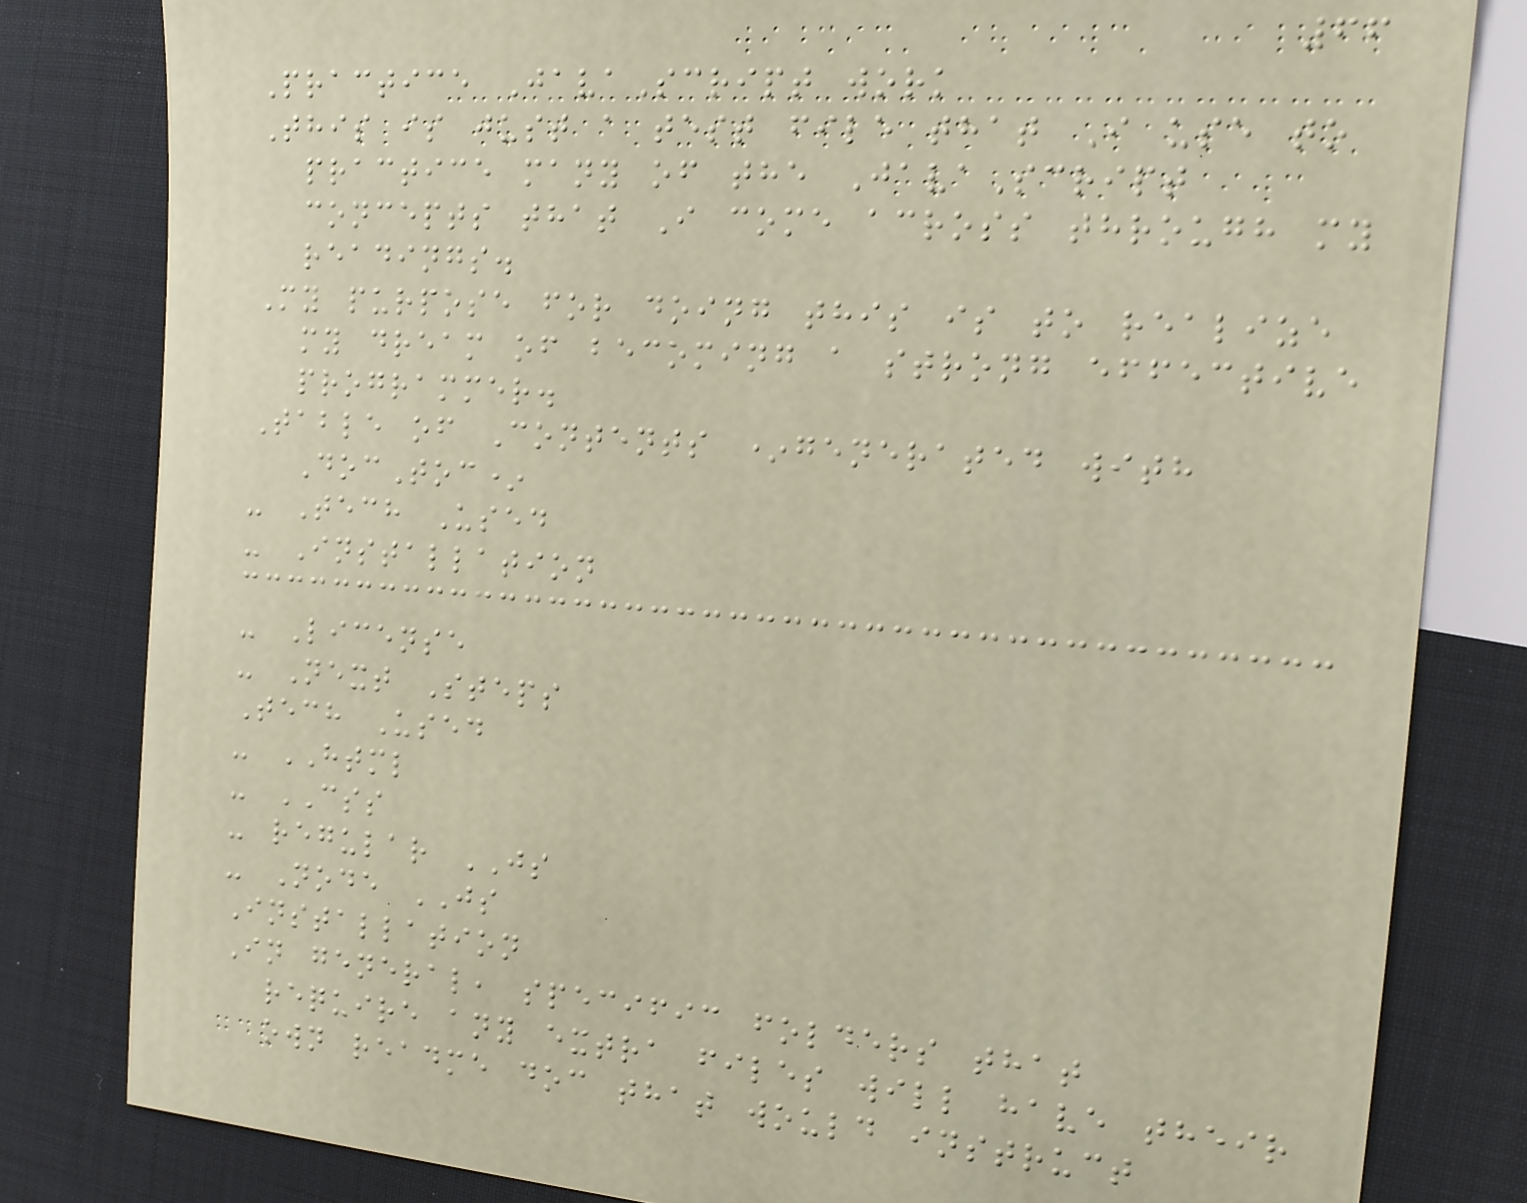66
Practice JavaScript work
This is just a test file that I use to
practice many of the JavaScript
concepts that I come across through my
readings.
My purpose for doing this is to realize
my dream of becoming a strong effective
programmer.
Table of Contents *generated with
DocToc*
- Tech Used
- Installation
- License
- Next Steps
Tech Used
- HTML
- CSS
- regular JS
- Node JS
Installation
In general, specific folders that
require any extra files will have their
own readme doc that would instruct
